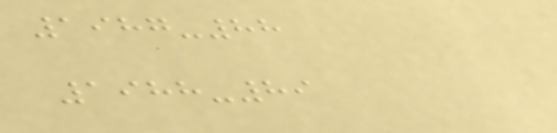1987-88
1988-89
